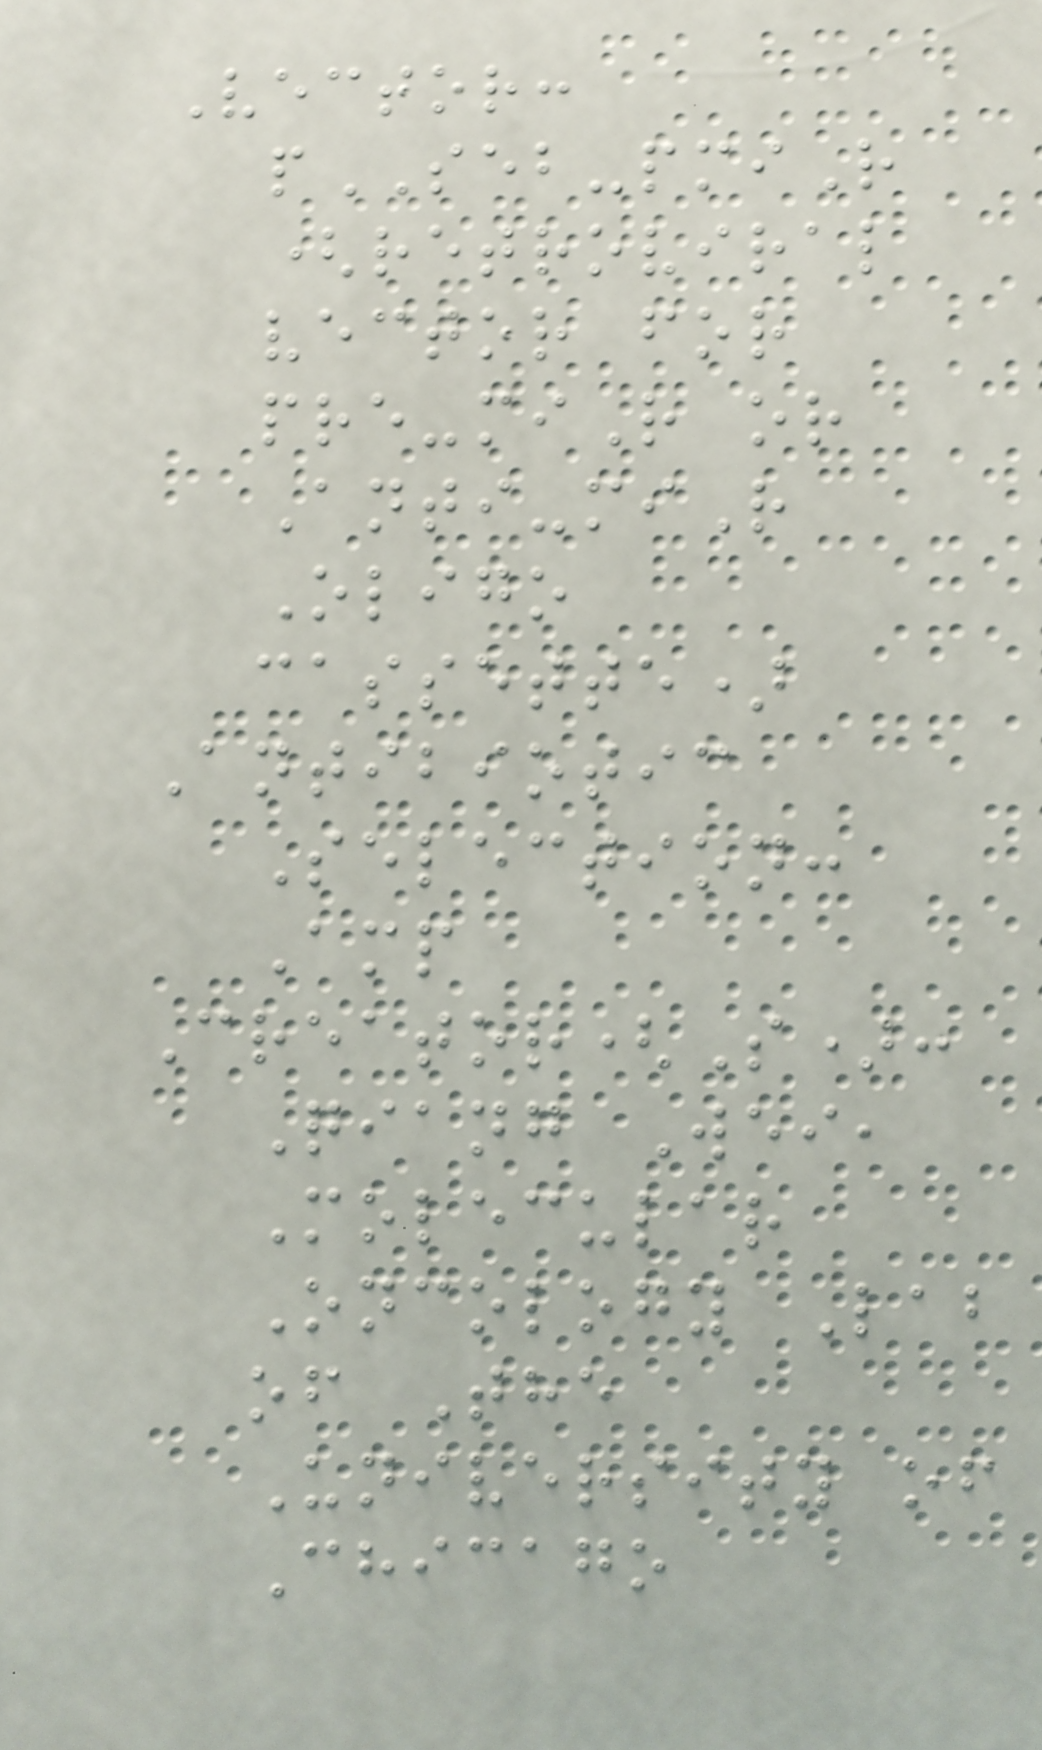Vector:
pSEB-pmiR
(retroviral
vector for
pre-miR or
Anti-miR
Oligo
cassette)
Antibiotic
Selection:
Amp
Creator(S):
Qiang Wei,
Molecular
Oncology Lab
of The
University of
Chicago
